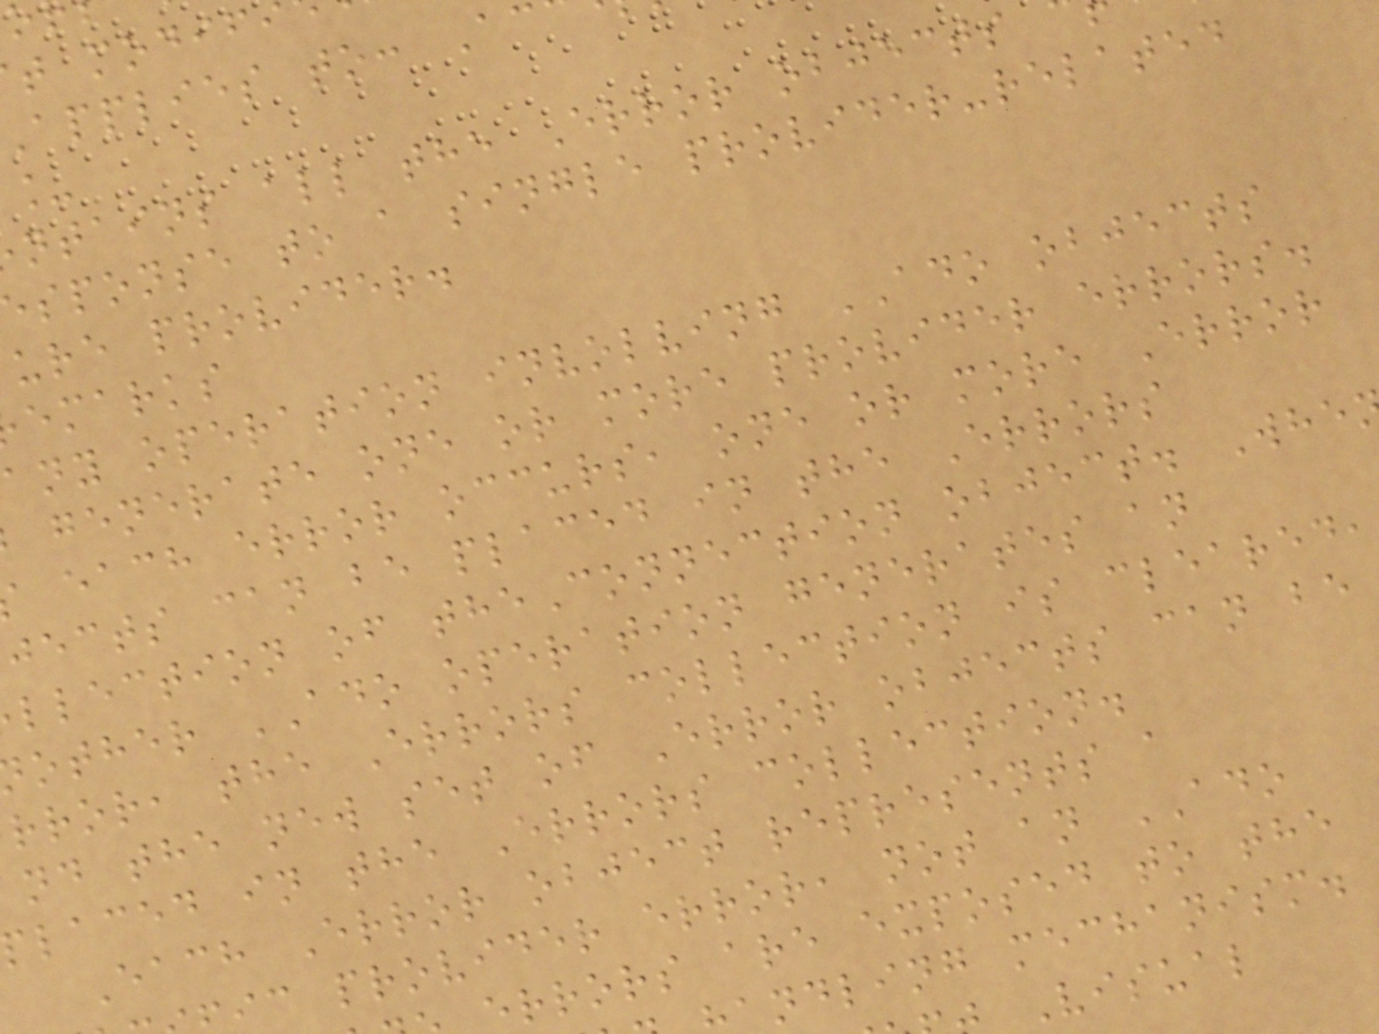applies to: Ac
ntains all the Error objects
sponse to a single provider-related
ure provider.
emarks
any operation involving ADO objects
generate one or more provider errors.
each error occurs, one or more Error
jects can be placed in the Errors
llection of theConnection object. Whe
other ADO operation generates an
rror, the Errors collection is cleared,
nd the new set of Error objects can be
laced in the Errors collection.
Each Error object represents a
ic provider error, not an ADO
errors are exposed to the
andling mechanism.
